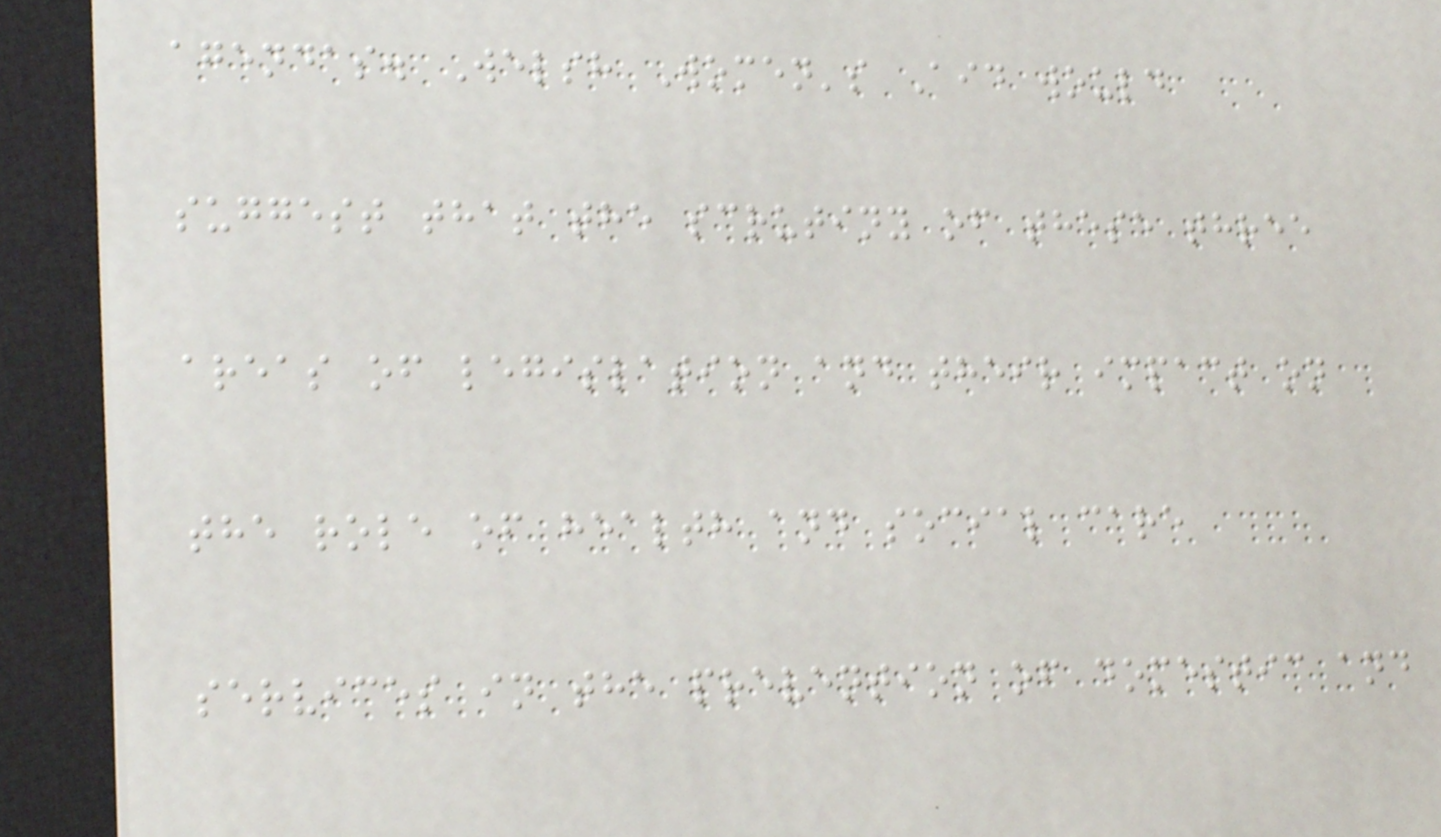agendas. Welsh Women's Aid would
suggest that the scrutiny of these three
areas of legislation and their impact on
the role of health and social care
services in the prevention of domestic and
